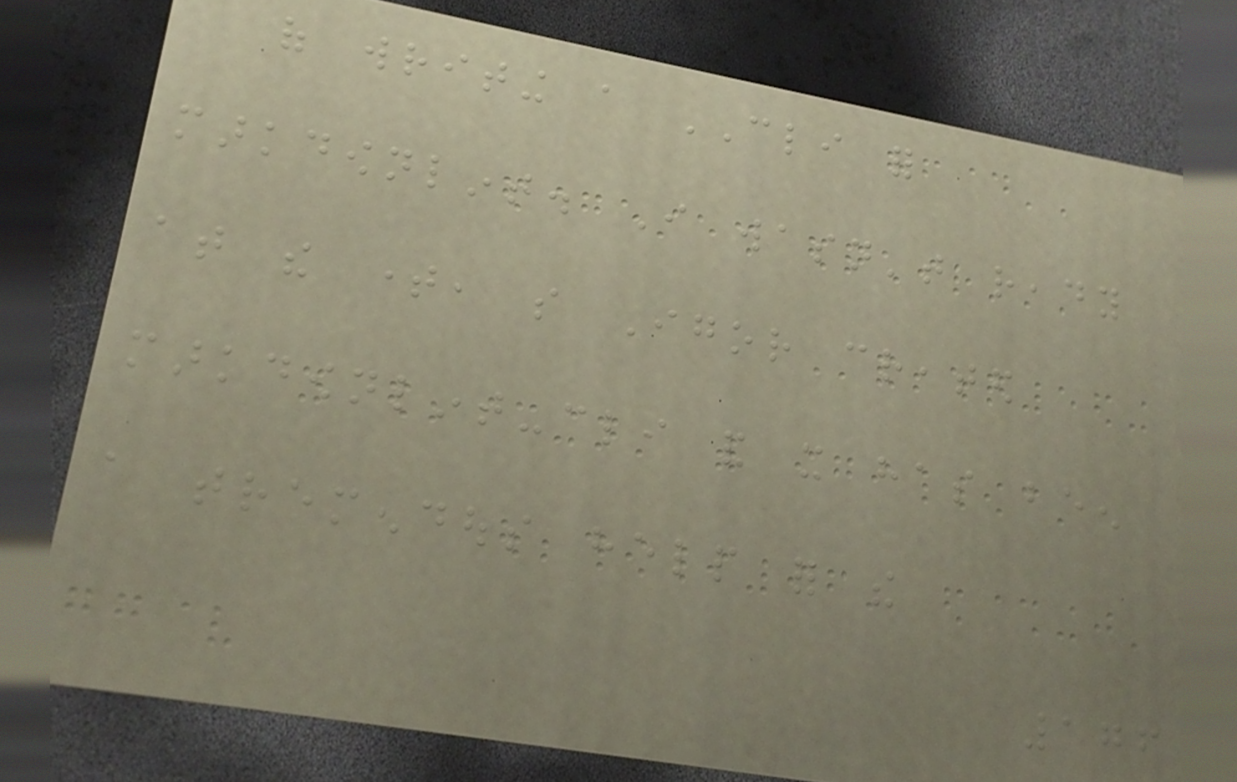of writing a CLI for
markdownlint. I wasn't ready
at the time, so Igor created
markdownlint-cli and it has been
a tremendous help for the
176
